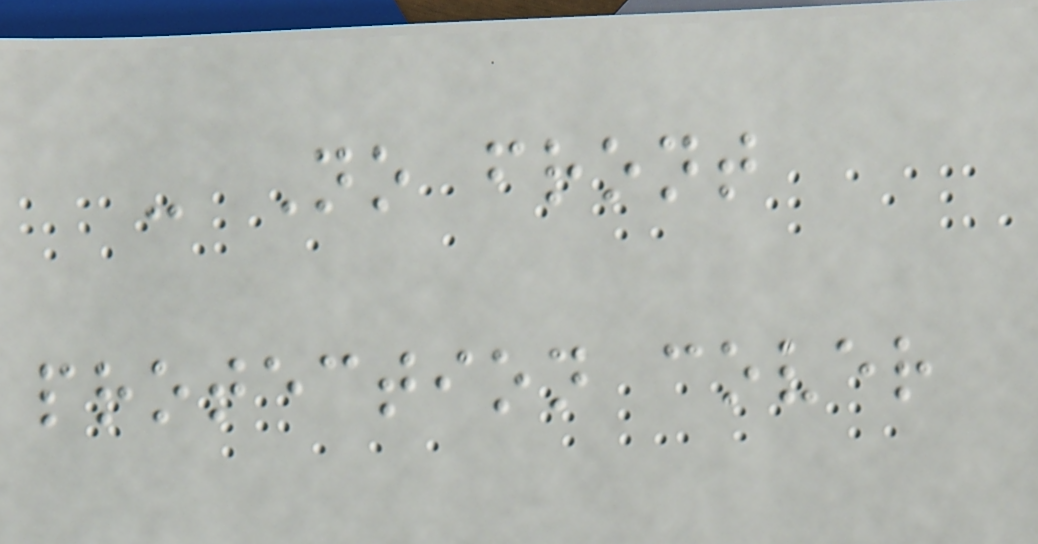- No front
protection cover
